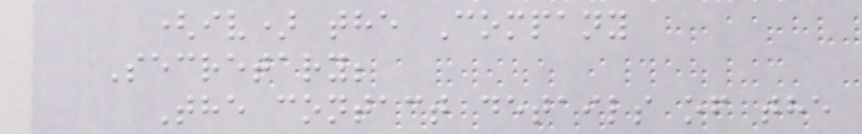(iv) the Company
Secretary;
The contact details of the
